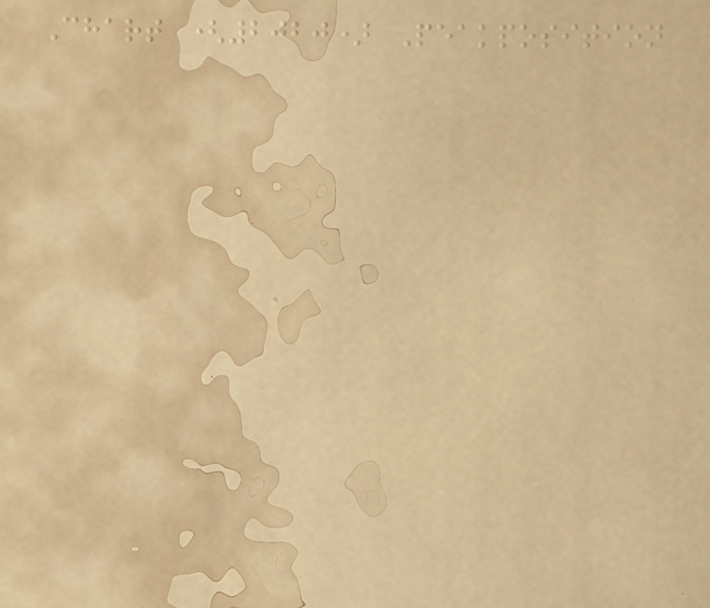Chart (2020) Peakposition
